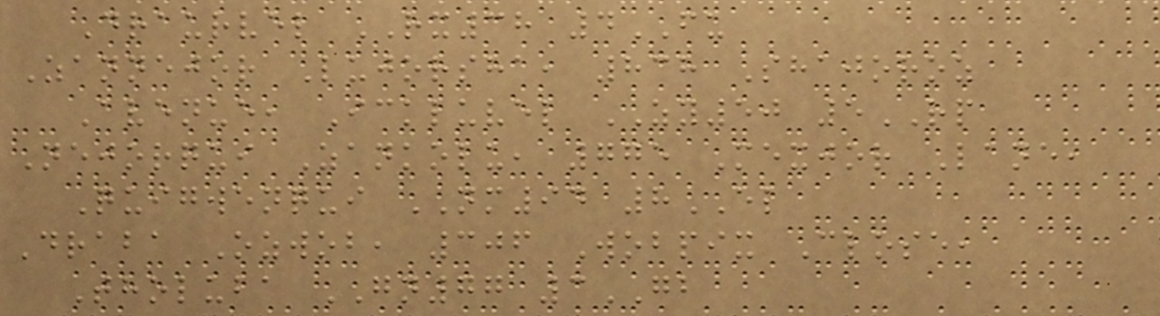Draurvel RX38 4FU
Zannejor Lujorsha, 838 Shajoroz
Avenue, Ickluvel ZY50 5RP
Nejorqui Zankolu, 775 Mexjor Lane,
Quigwenqui NM94 8EL
Draba Ozwob, 306 Wobpix Close,
Tholuba GN77 3GB
